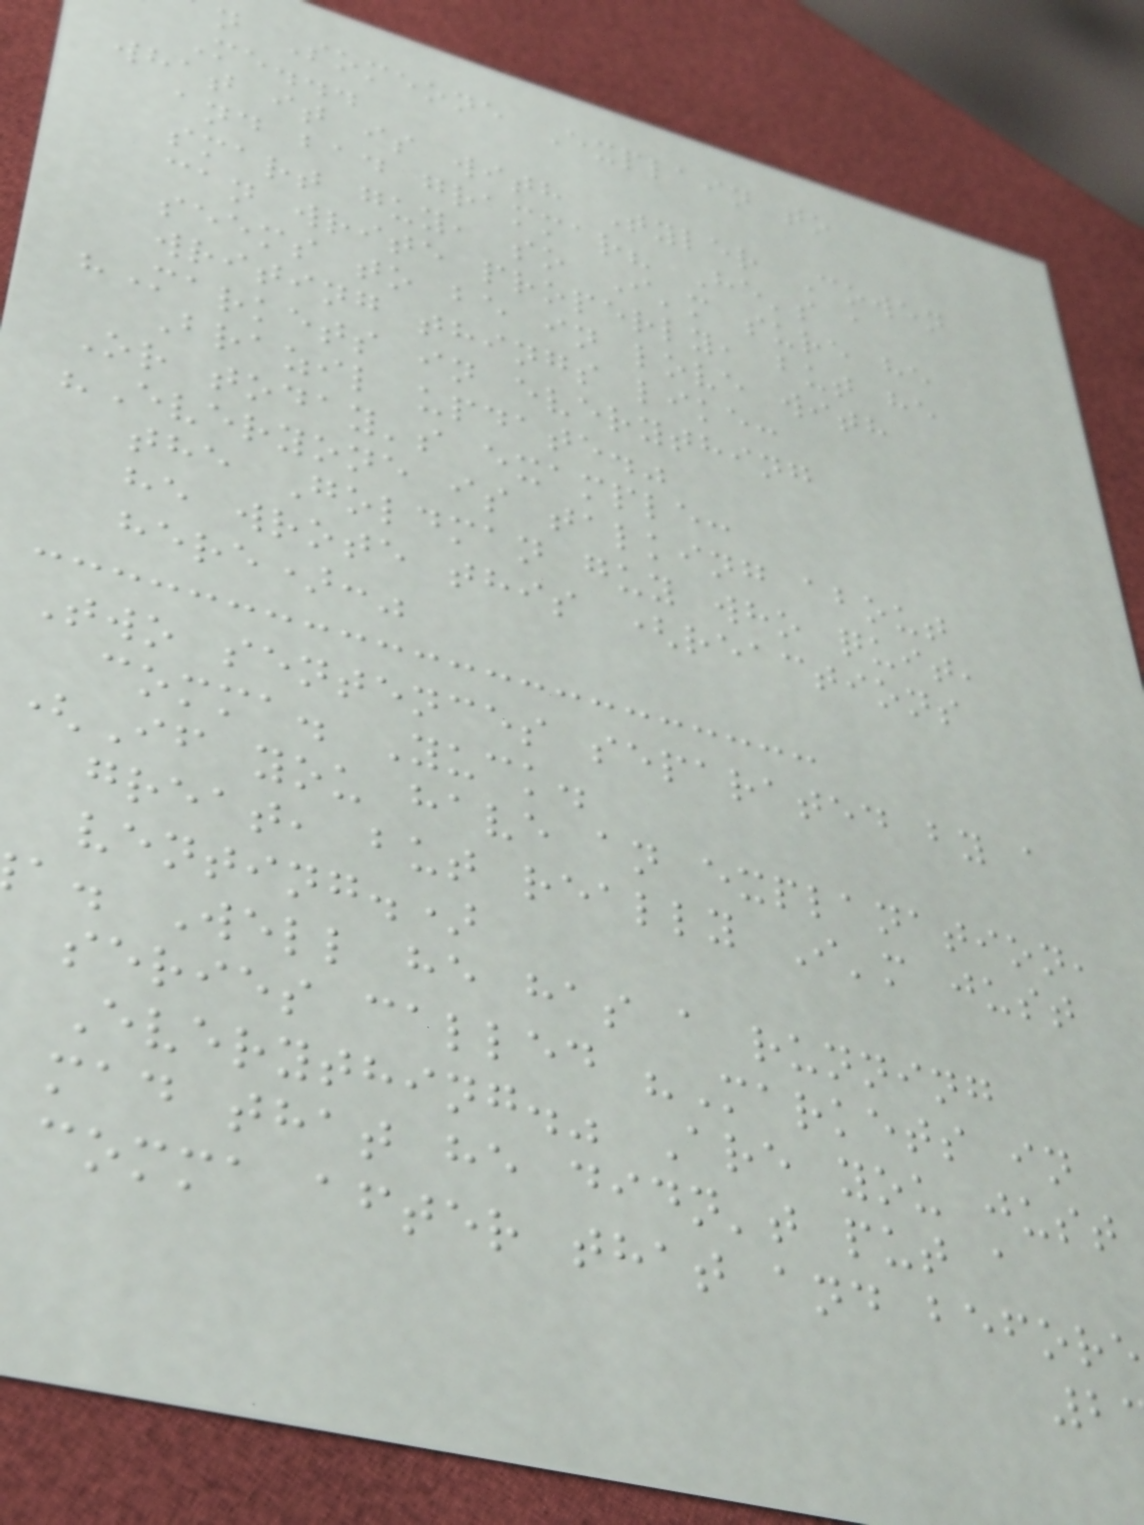n Someone Explain to
Me...
what it is with Tyler Cowen
and bad grammar? He's a
smart guy, so I'm sure he
can write properly, but he
seems to be in love with
writing things like:
"Markets in everything
Brazil update."
Or today's example:
"Everyone is talking about
the Goldman guy who quit,
he wrote this (reactions
here):"
Two sentences separated by a
comma. Yuck.
(If you have an explanation,
great, but really I'm just
venting.)
a. Well he has a running
series called "Markets in
Everything." Are you just
mad that he didn't put a
comma after that and before
